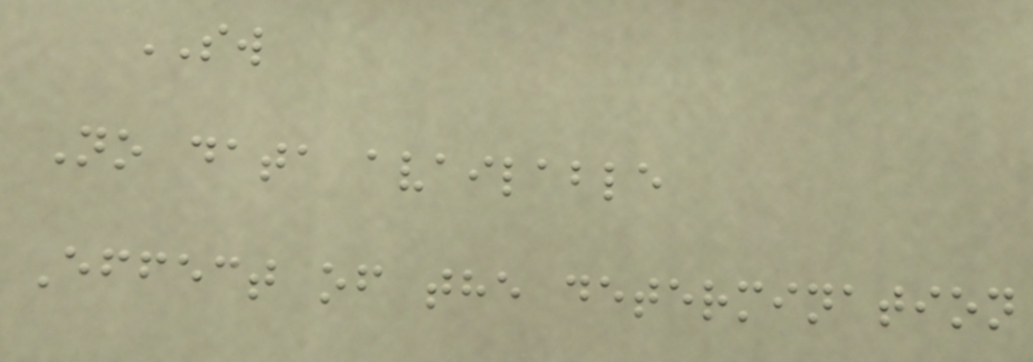SW
No data available
Effect of the determination
